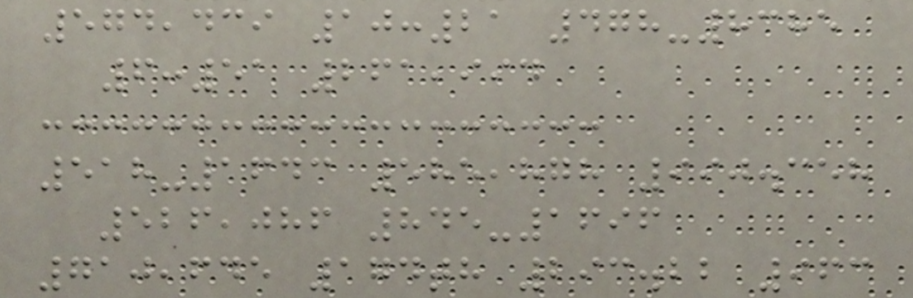574,439 10:21 478-8385
6:51 261,994
518-1643 585,878 990.358
526,086 845-1696
710,645 174th 293.22 963
